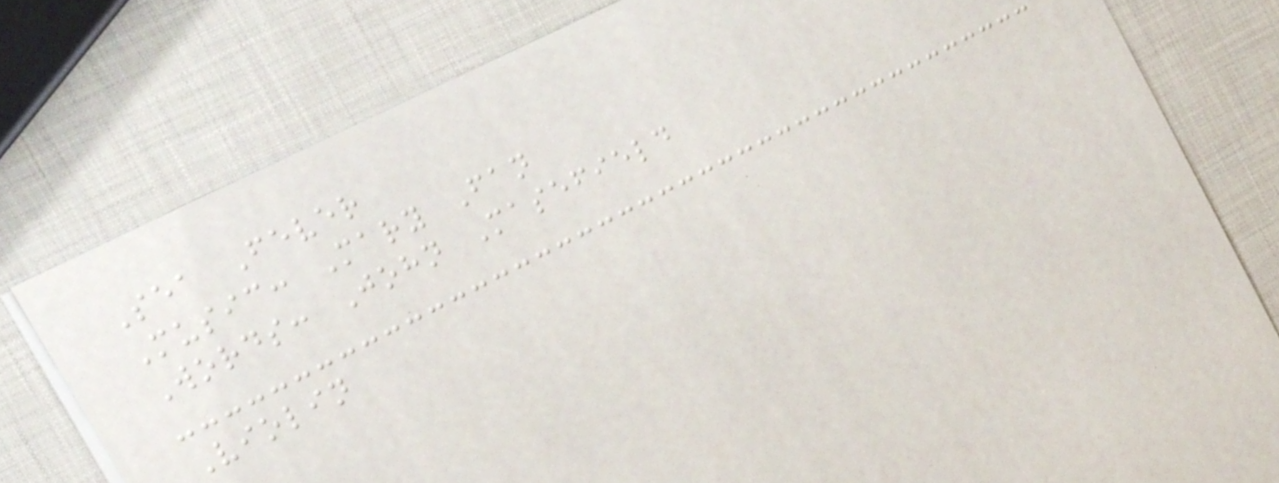Sea Fever
Music: Mary Fan
Words: John Masefield
Violin
